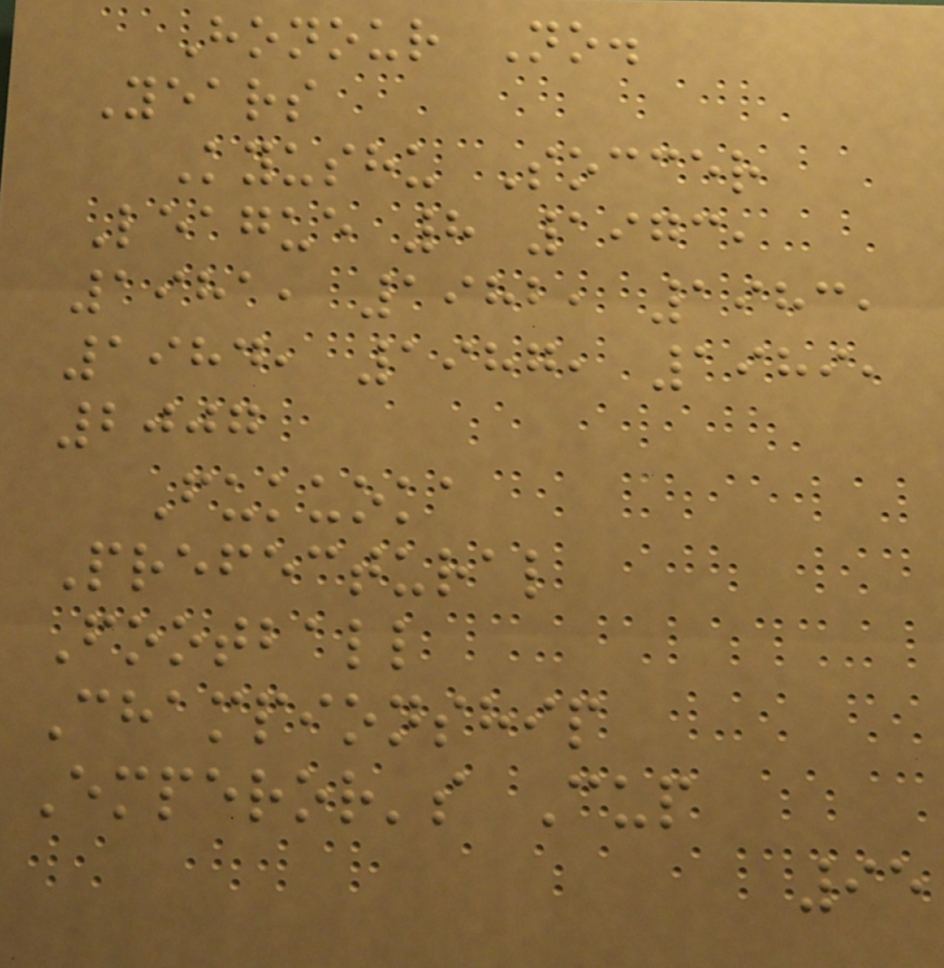Honour No.
Years
Kyushu Soccer
League 8 1973,
1981, 1982, 1983,
1984, 1987, 1989,
2007
Fukuoka
Prefectural
Football
Championship
Emperor's Cup
95
